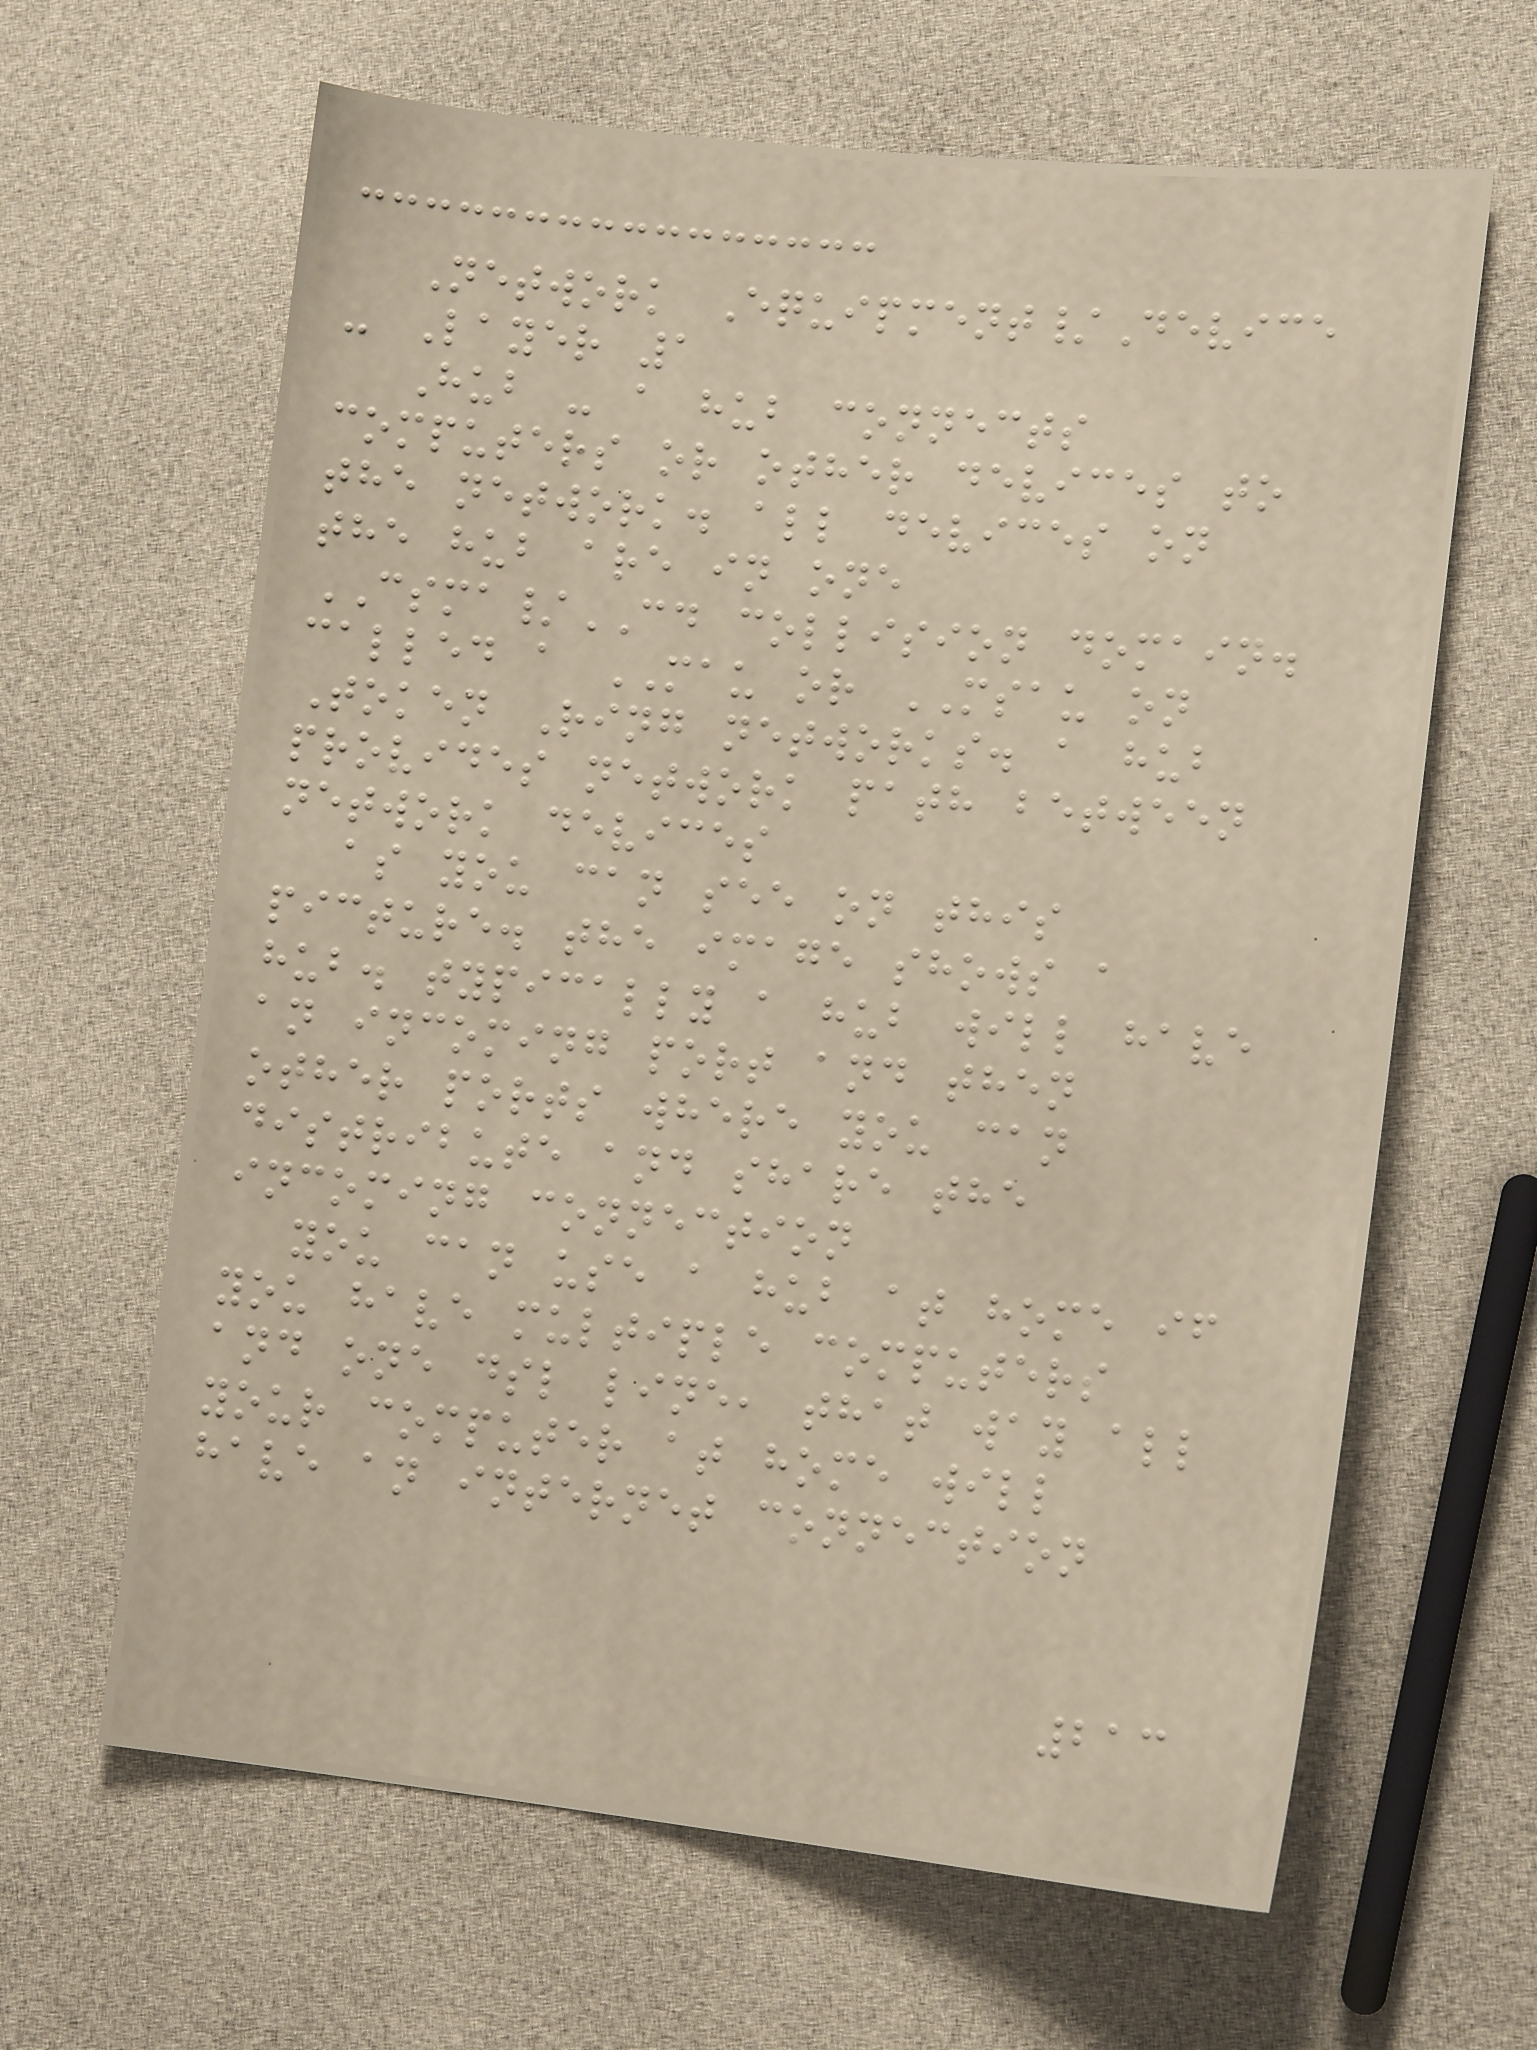Network Equipment/Device
- Layer 1
Hub - a hub connects
computers or other devices to
the network. all devices on
the hub are in one
CSMA/CD collision domain.
called a MAU or MSAU on
Token Ring networks. a hub
provides network path between
network devices
as you can see on this
picture. the image shows a
hub. typically a hub will have
an incoming port and then
other ports where you can
distribute and share the
incoming connection
you can use a hub at home if
you have multiple computers
and one dsl line, that way all
your computer at home will
have an internet connection
213
